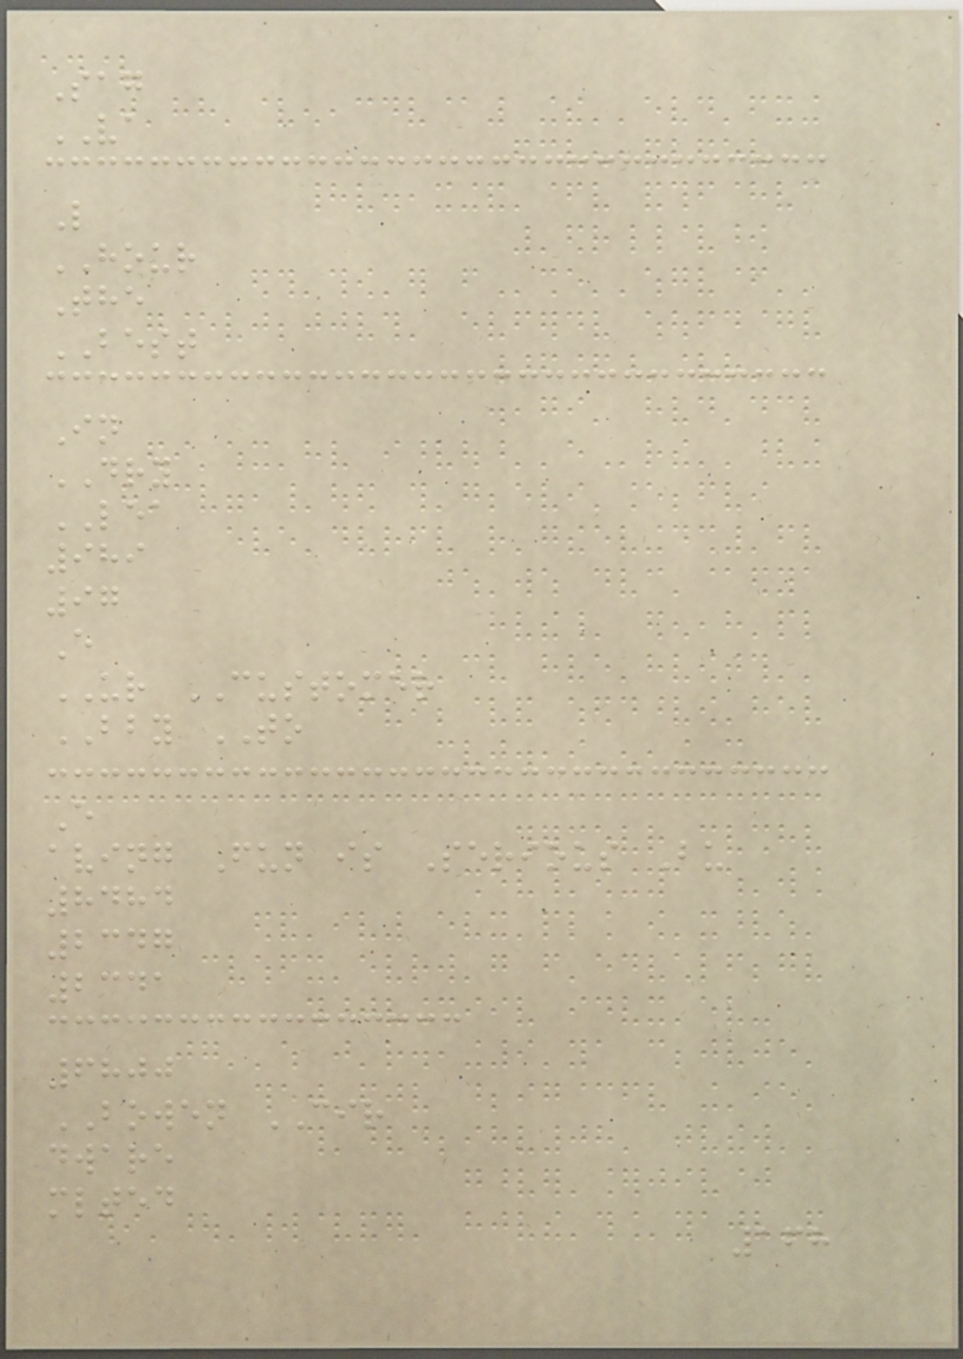Sag
VA
L
HOUR
The
BEST
In
DRY
LEA
989
97
E
UR CUSTOMER
BBY TO
E
aving Fun is Serious Bu
8484
2347
2341
6800
BOWEN CIR
dware
mlted
168
